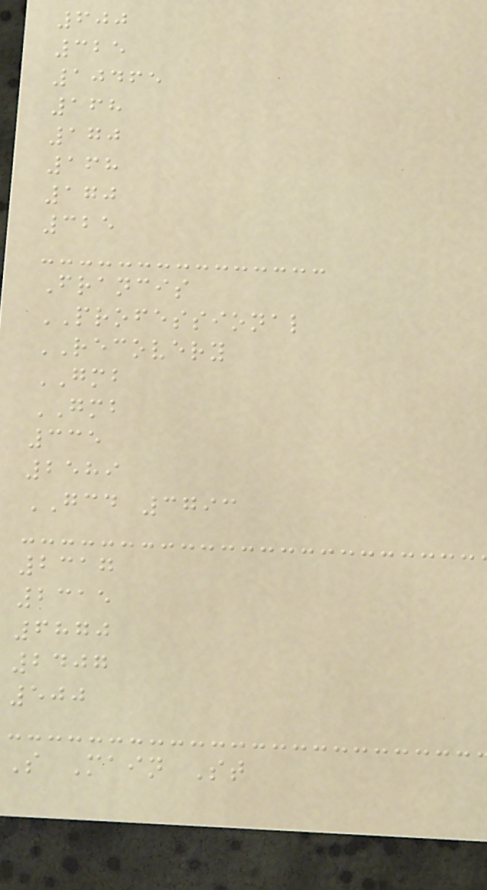600
325
10465
168
170
168
170
325
Francis
PROFESSIONAL
RECOVERY
GMB
GMB
335
2589
GCD 3793
2317
2315
6870
2407
500
S Main St
